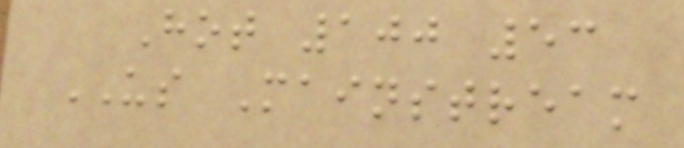Hot 100 53
US Mainstream
